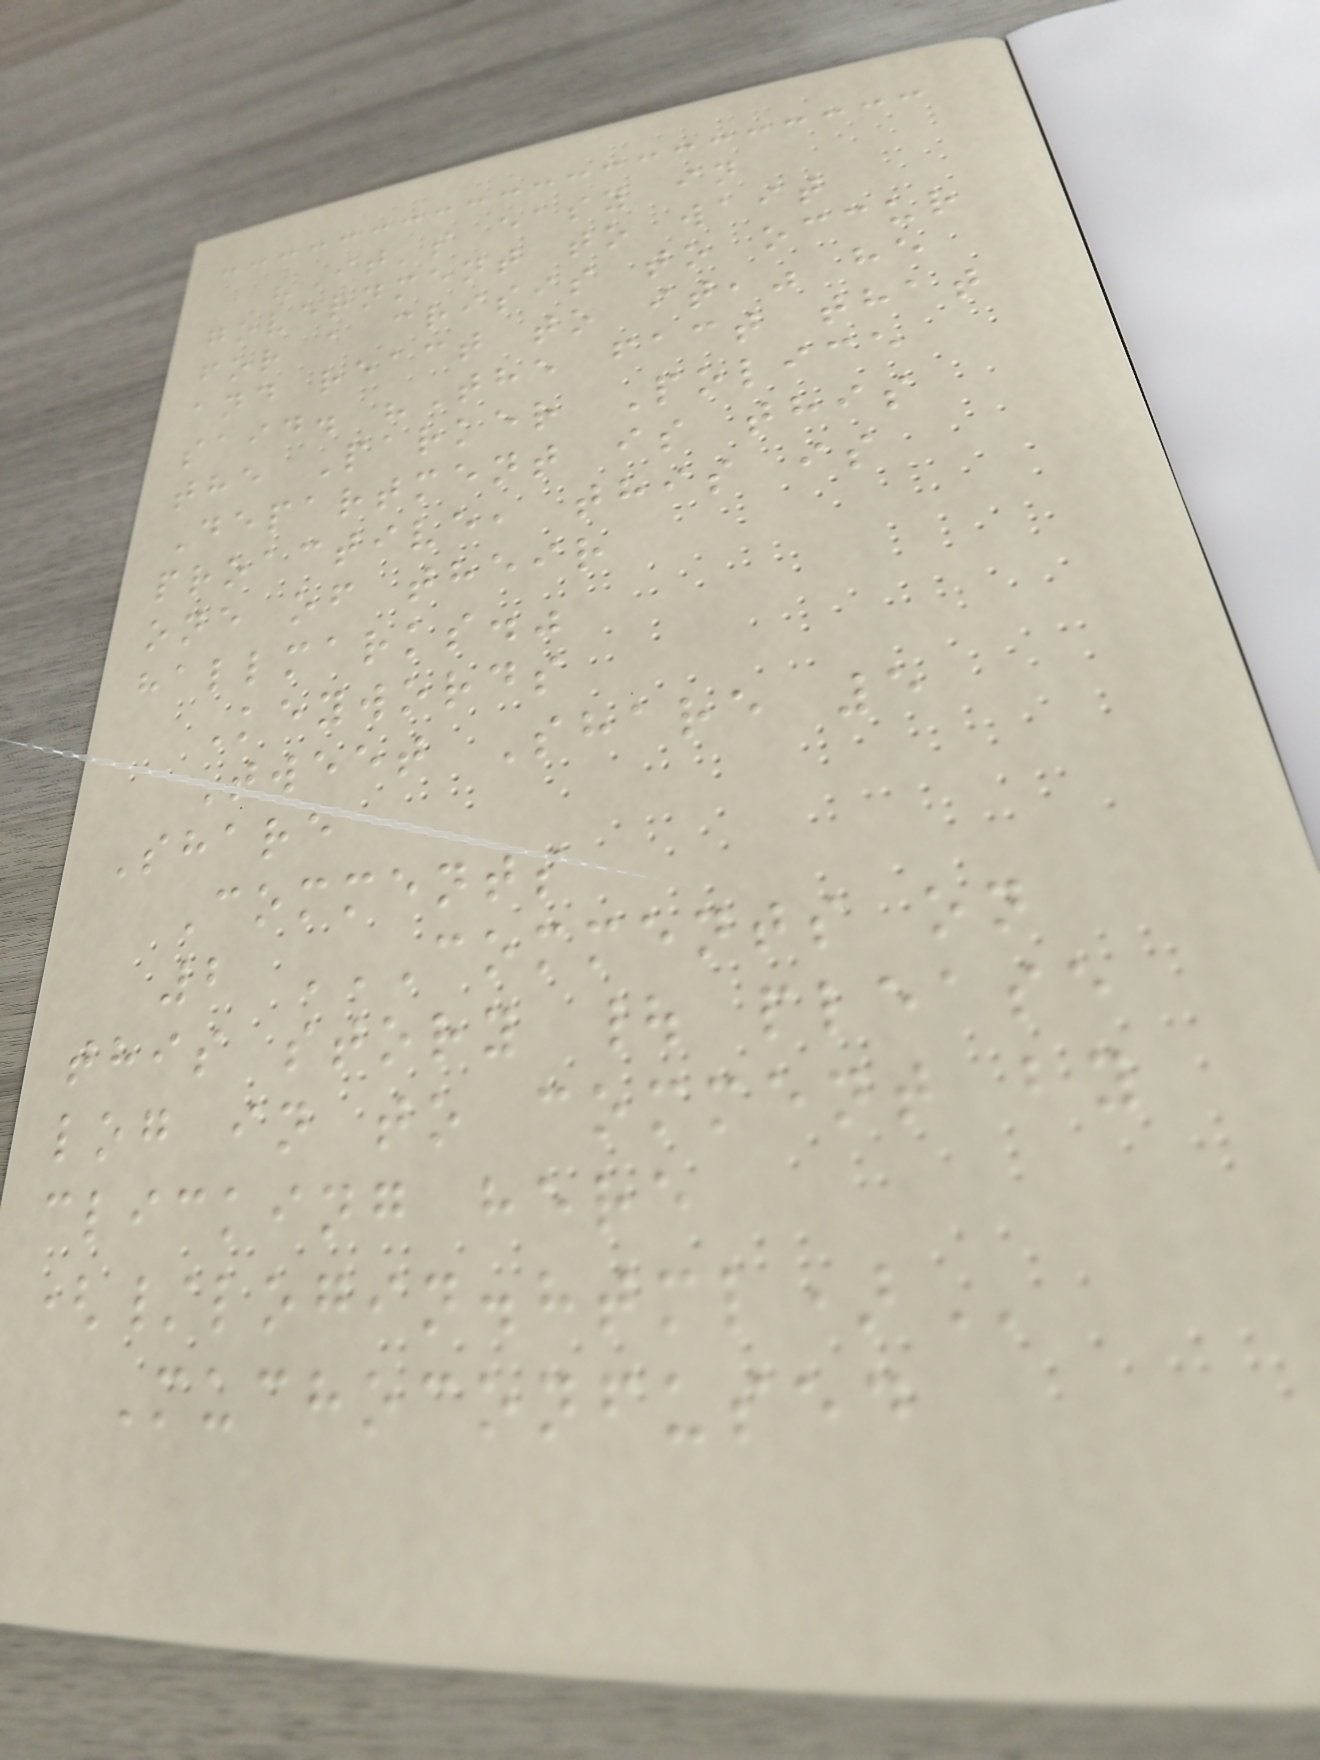"It's easy in
government to wait
for a crisis to occur
and react to it," he
said. "The fact that
the Parker Police
Department is this
proactive, this is
one of their
hallmarks."
Keywords
Tweet Share 5
Share
Comments
2 COMMENTS ON
THIS STORY | PLEASE
LOG IN TO COMMENT BY
CLICKING HERE
(/LOGIN.HTML)
Muchoconfused
